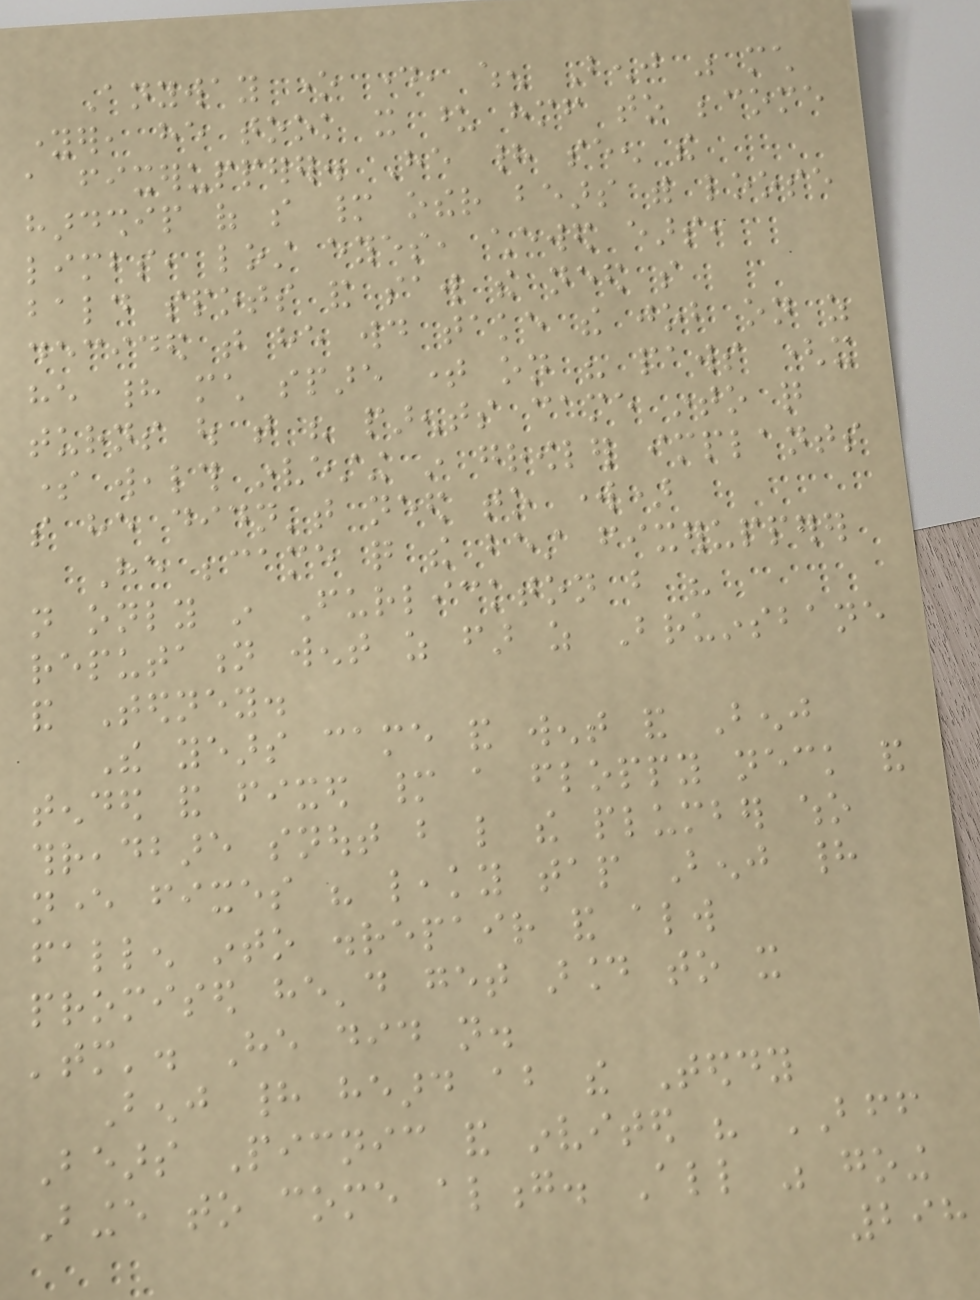Anyway one day, when Benj was much
younger, he took it upon himself to become
a fixerupperer. He had seen the
hardship of so many other bears with loose
limbs, lost eyes, chewed ears,
bald spots and saw the need so
decided that he would take the job on as
he had much spare time on his paws (it
turns out that his parents came into quite
some wealth investing in growler implants
so he didn't need to work)
He became quite the best fixerupperer
not only in Furlickton but his
reputation went as far as Bruinsbane
and Tedney.
The years came and went and Benj
tended and fixed many a floppy neck and
threadbare snout but like the plumber who
never fixes his leaky tap Benj had
fallen into disrepair and always
promised he'd get around to it
'tomorrow'. He did not.
Benj had heard about the Teddy
Bears Picnic and invited his BFF
Binge to come along. All was going
298
